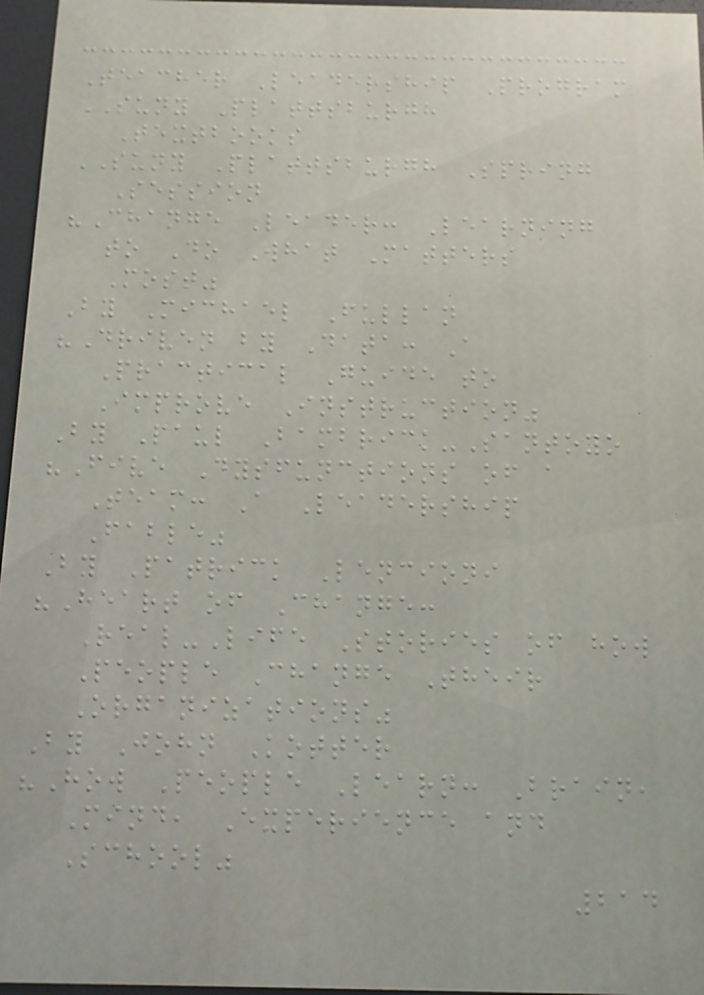Teacher Leadership Program
SUNY Plattsburgh
Textbooks
SUNY Plattsburgh Spring
Session
"Change Leader: Learning
to Do What Matters
Most"
By Michael Fullan
"Driven by Data: A
Practical Guide to
Improve Instruction"
By Paul Bambrick-Santoyo
"Five Dysfunctions of a
Team: A Leadership
Fable"
By Patrick Lencioni
"Heart of Change:
Real-Life Stories of how
People Change Their
Organizations"
By John Kotter
"How People Learn: Brain,
Mind, Experience and
School"
214
